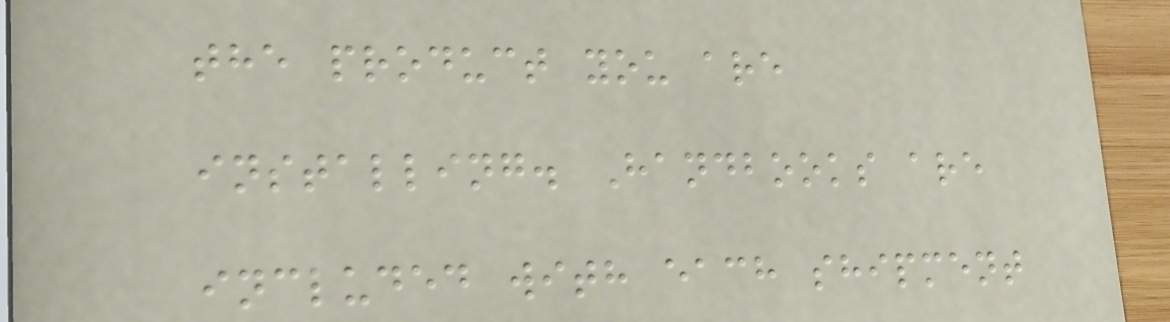the product you are
installing. Handbooks are
included with each shipment
